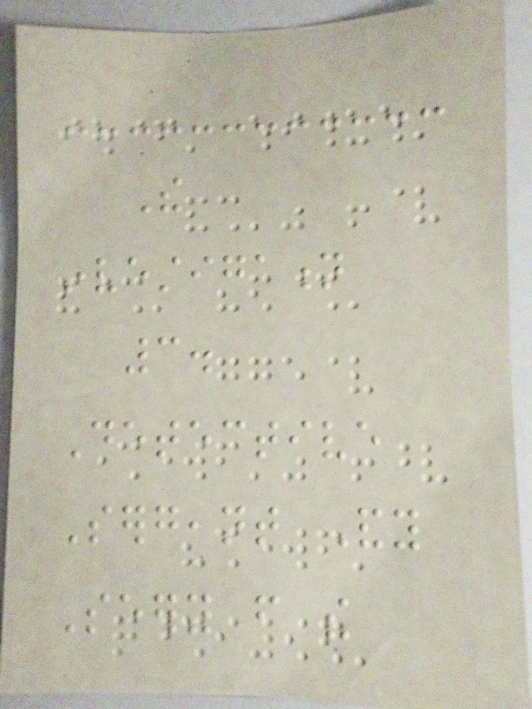The
investigation
3.
Detective
Sergeant Andy
Seery from the
